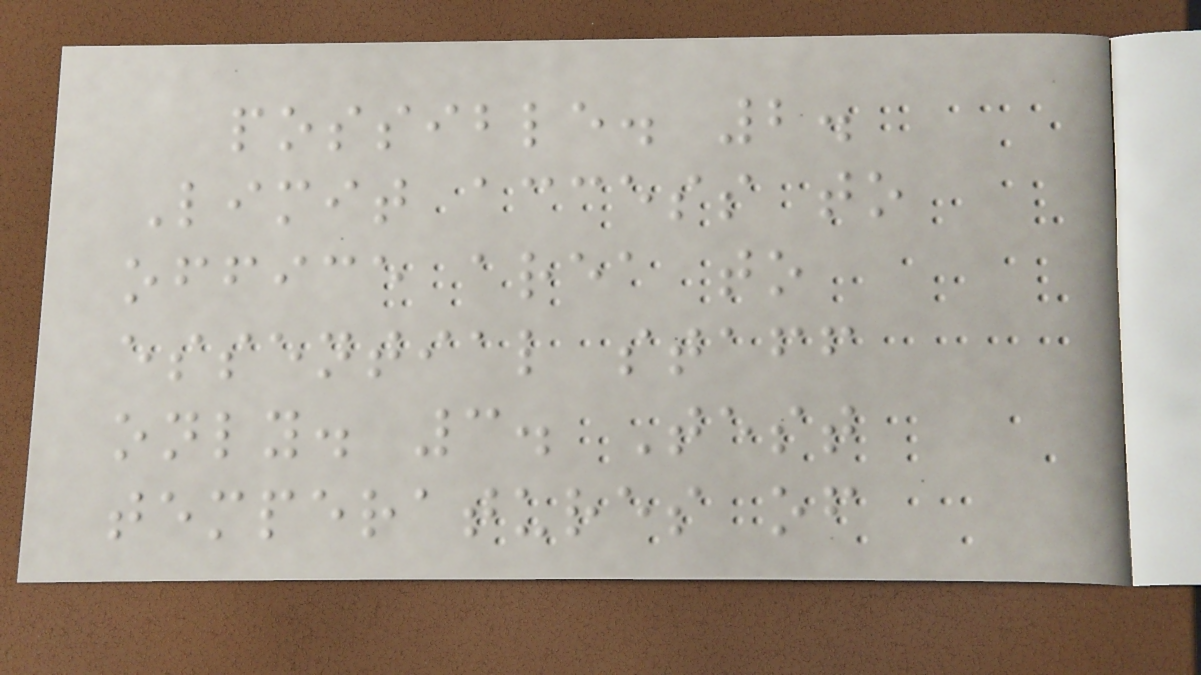possible. 2.
Limit access to
office area to
essential staff
only. 3. Test
temperatures of
